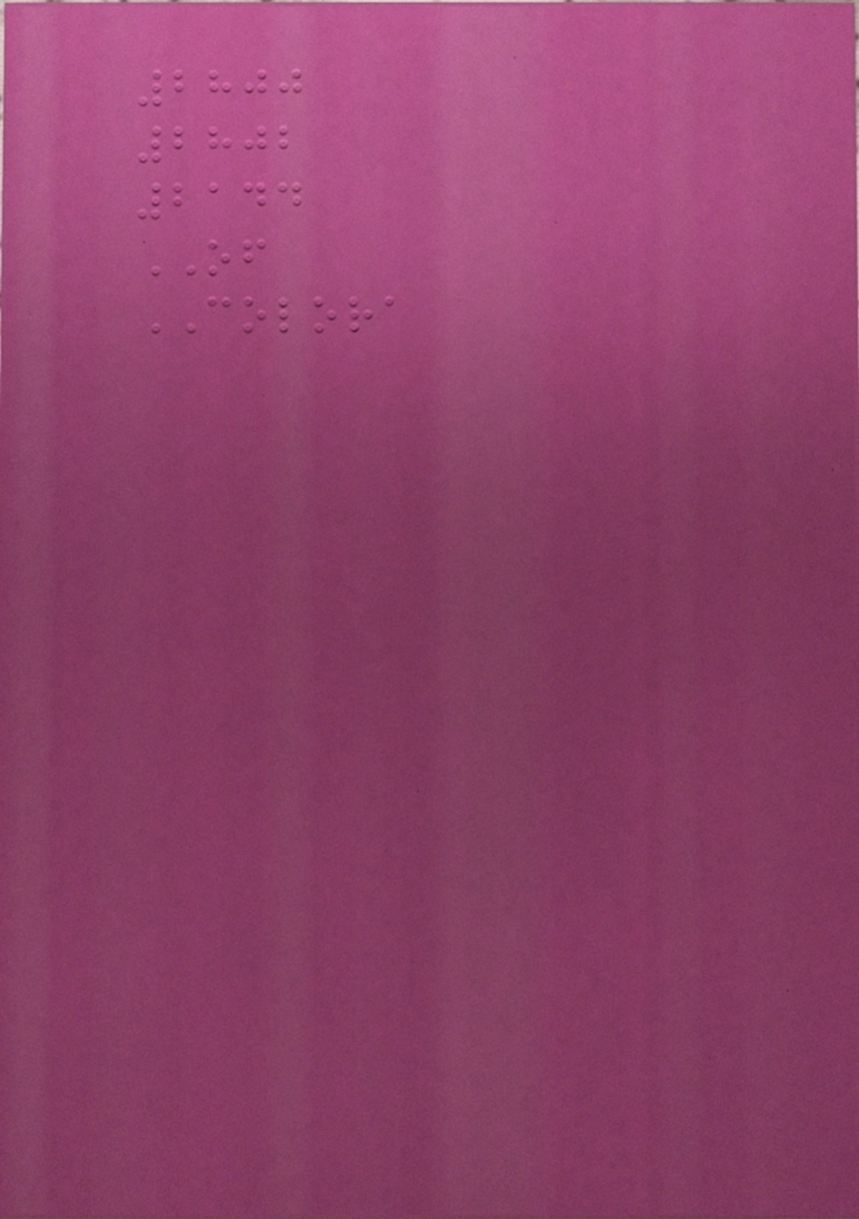2800
2802
2144
OF
COLORA
